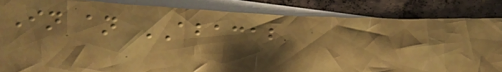In an ABACAB
